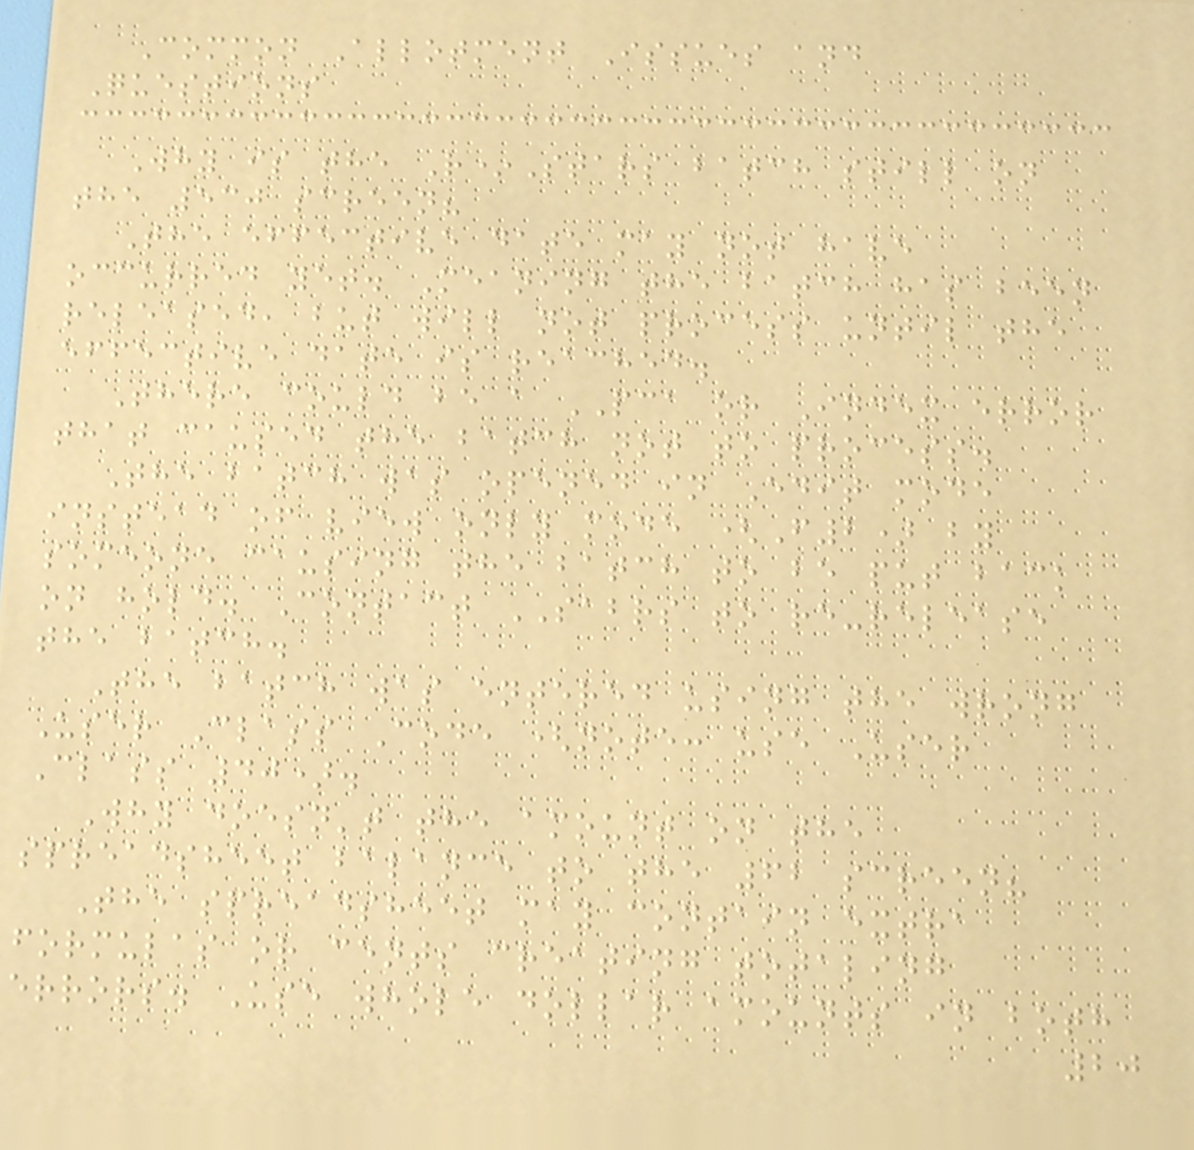Common Allotment Issues and
Questions
Why is the R*Stars batch still on
the 530 screen?
The effective date may not have
occurred yet. Meaning the batch has been
released, but will not process until the
effective date is reached.
There could be a PCA or Index error
that caused the batch not to process.
The batch was opened in Edit mode
instead of view only mode (F2) by
someone causing the batch to be put back
on hold. Contact SABRS to re-release
the batch.
The batch was entered using the wrong
User Class Code (note: use User
Class 40).
Why doesn't the amount on the
spreadsheet balance to the 62 screen?
The spreadsheet may contain extra
formulas or cents creating totaling
errors. Use whole dollar amounts in both
20
